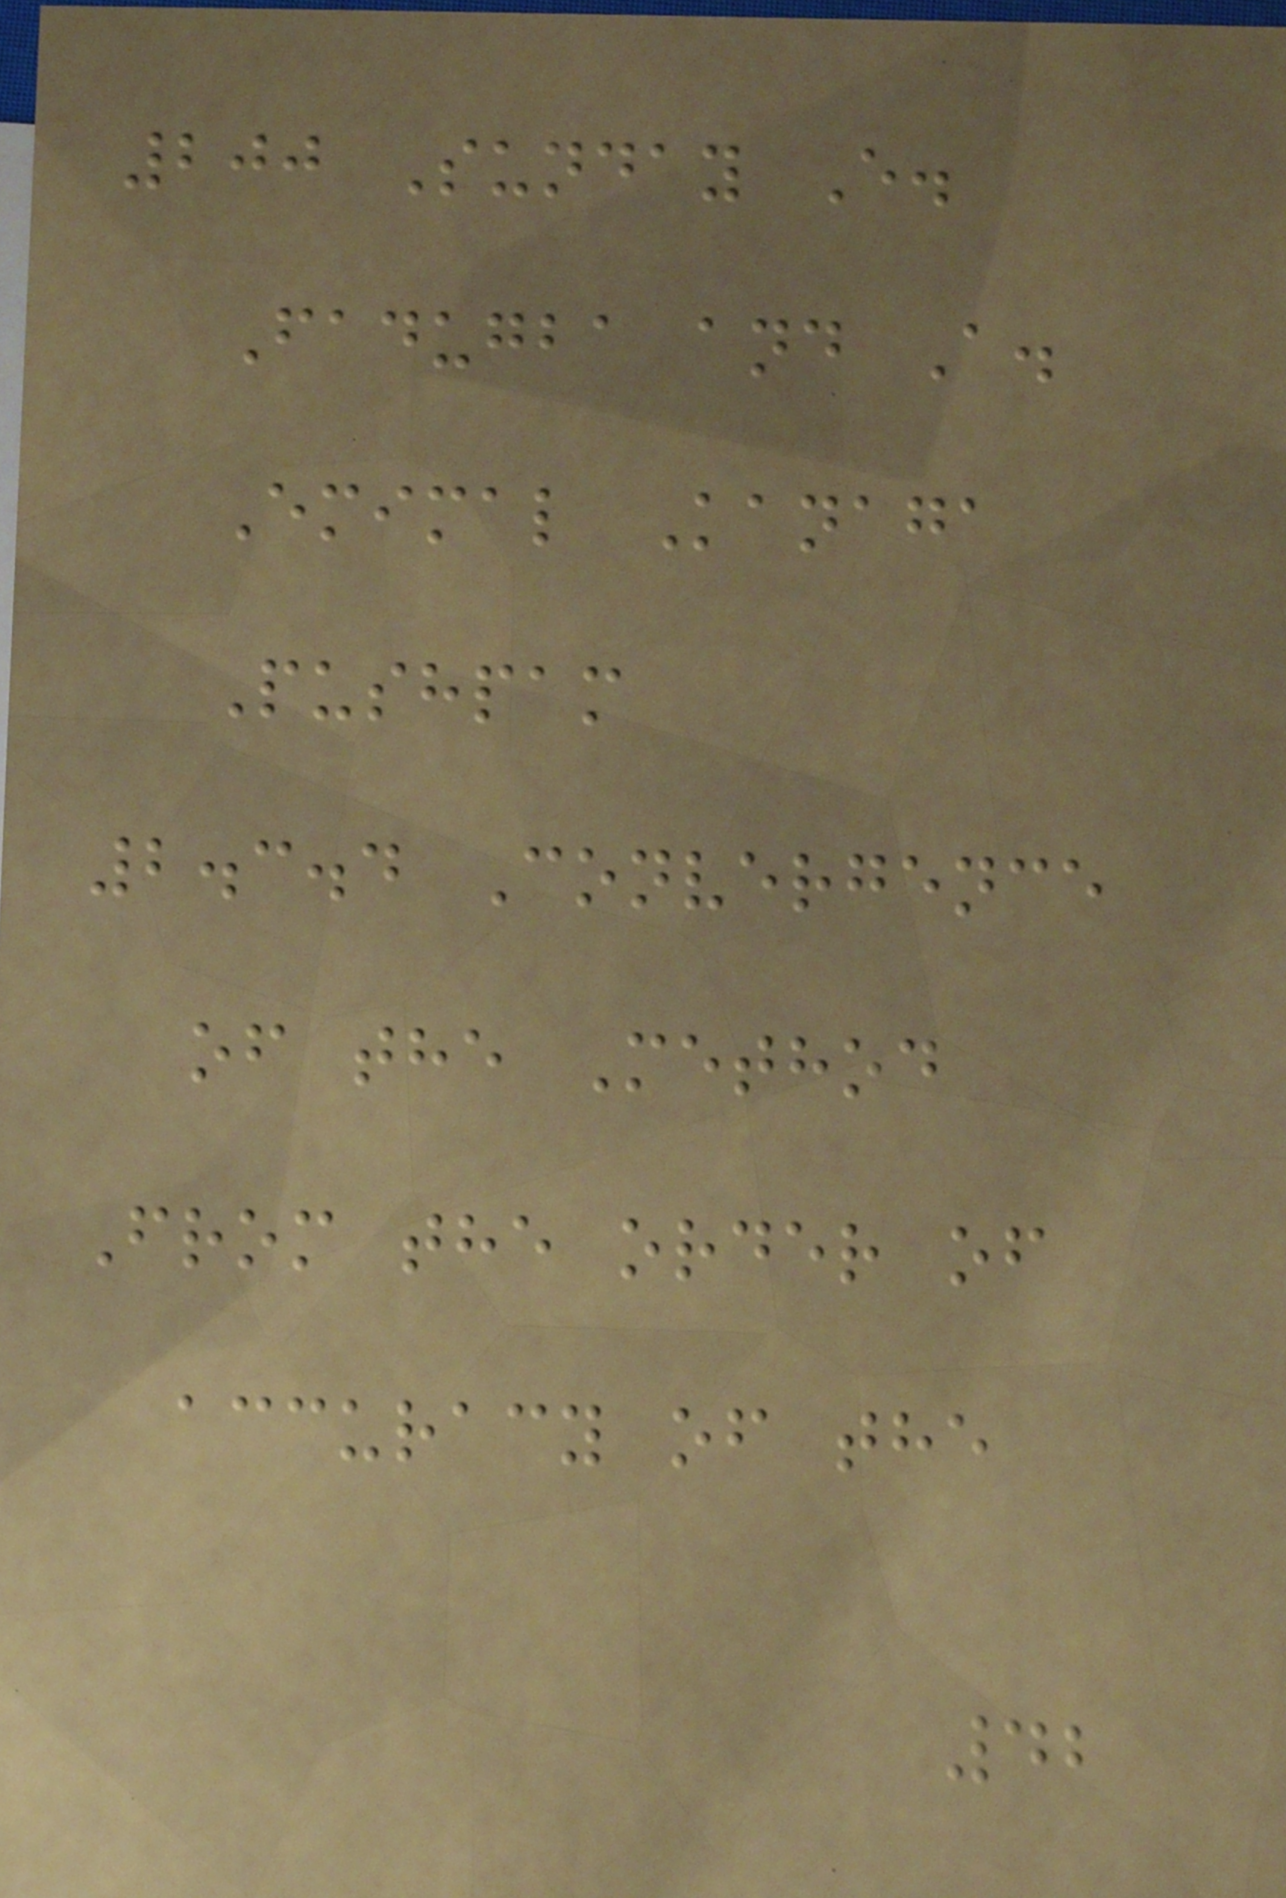200 Sunday E.
Fadugba and A.
Emimal Kanaga
Pushpam
2.3.4 Convergence
of the Method
From the order of
accuracy of the
42
